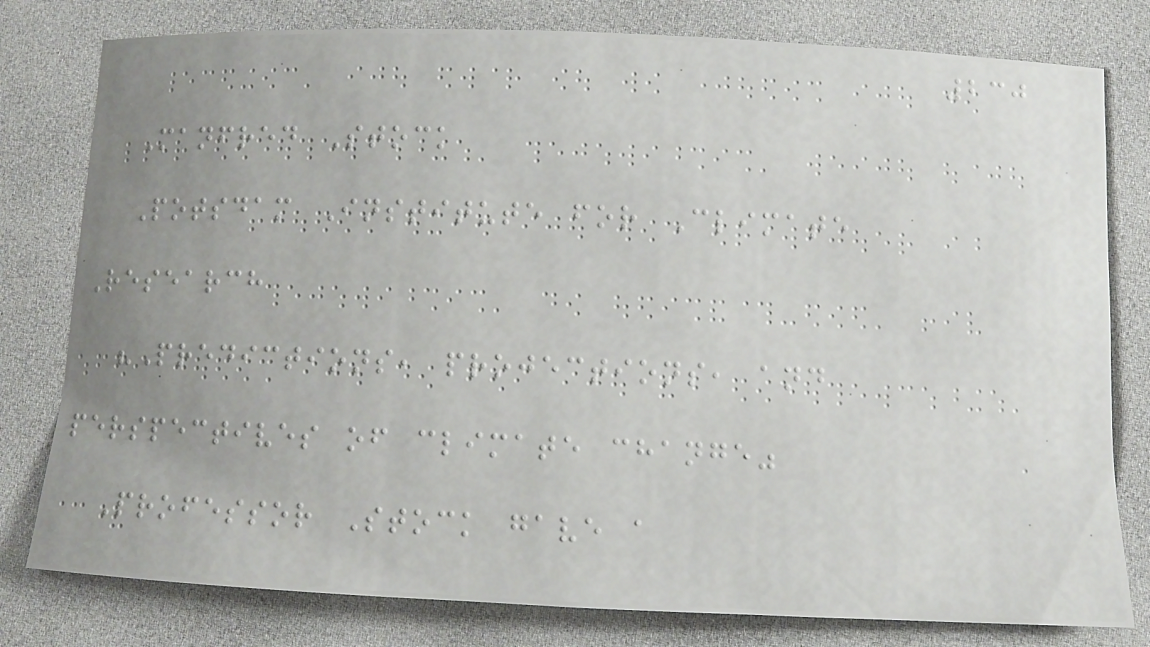230
Manfred Stock
Potsdam Institute for Climate
Research
"Predictions, projections, and
perspectives of climate change"
Professor Stock gave a
